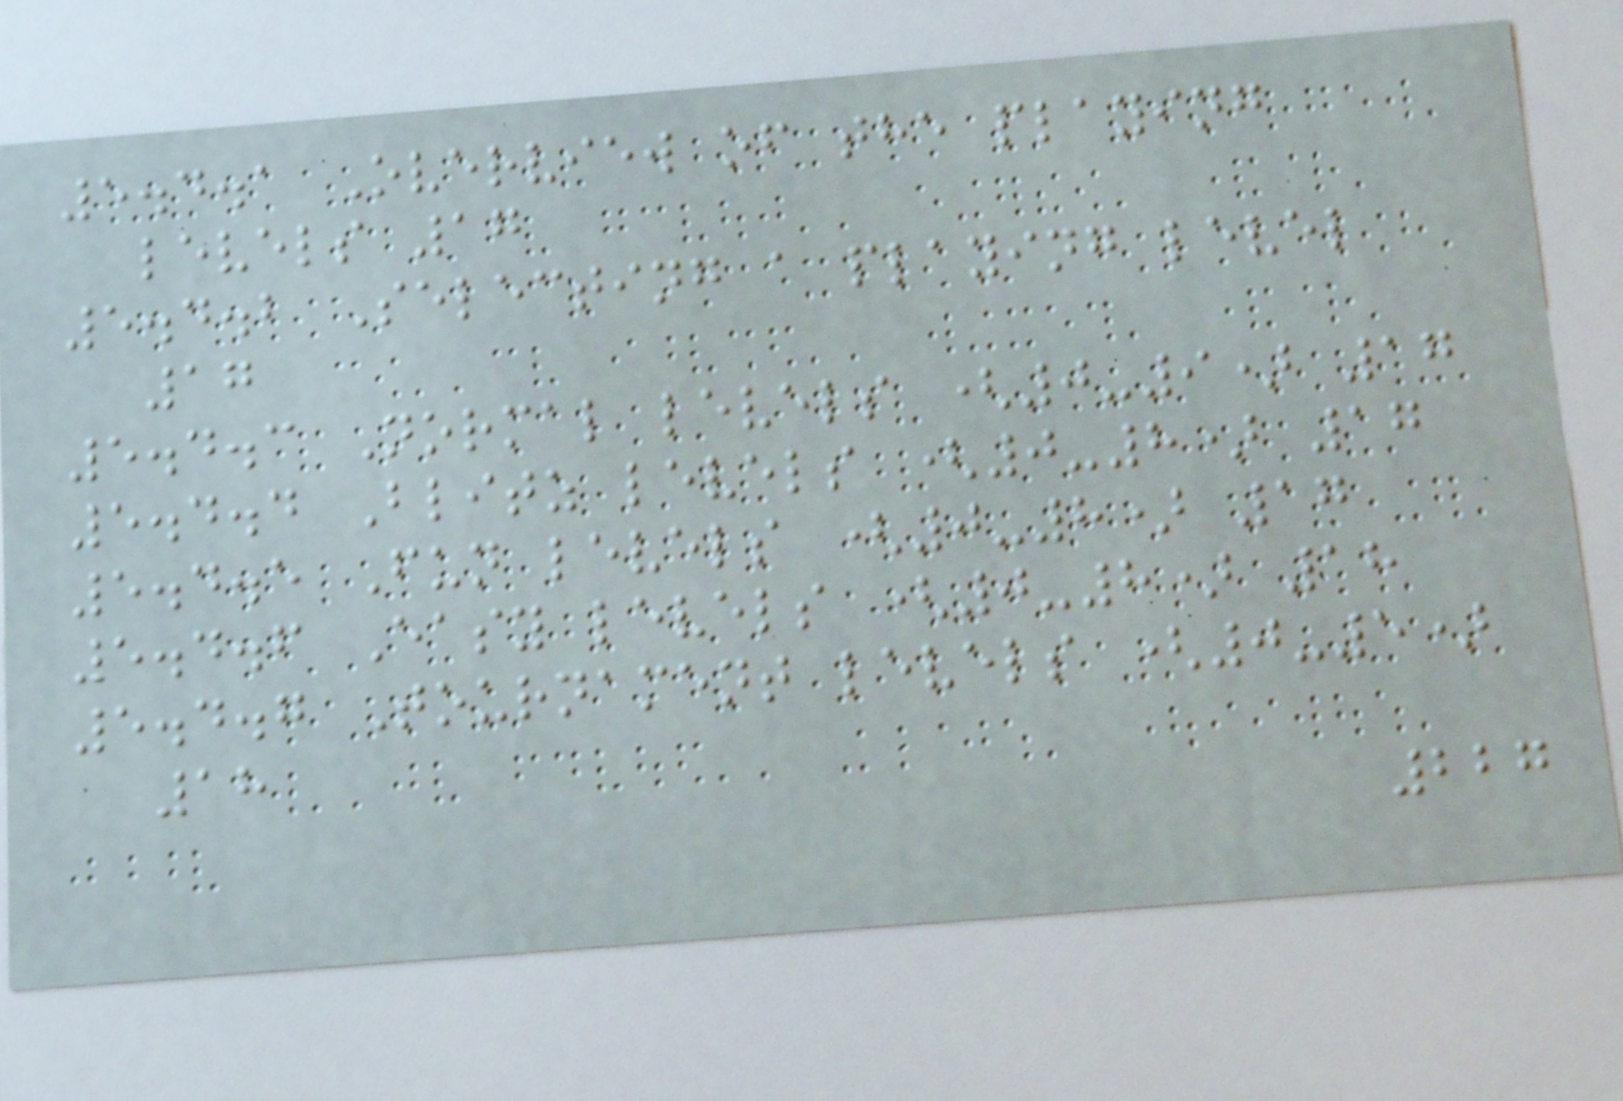5.4.1 Overview of the playing
levels 17
5.4.2 Selecting a playing level
17
5.4.3 Normal levels (0-9) 17
5.4.4 Blitz levels (0-8) 17
5.4.5 Fun levels (0-8) 17
5.4.6 Easy levels (0-8) 18
5.4.7 Tournament levels (0-5)
18
227
